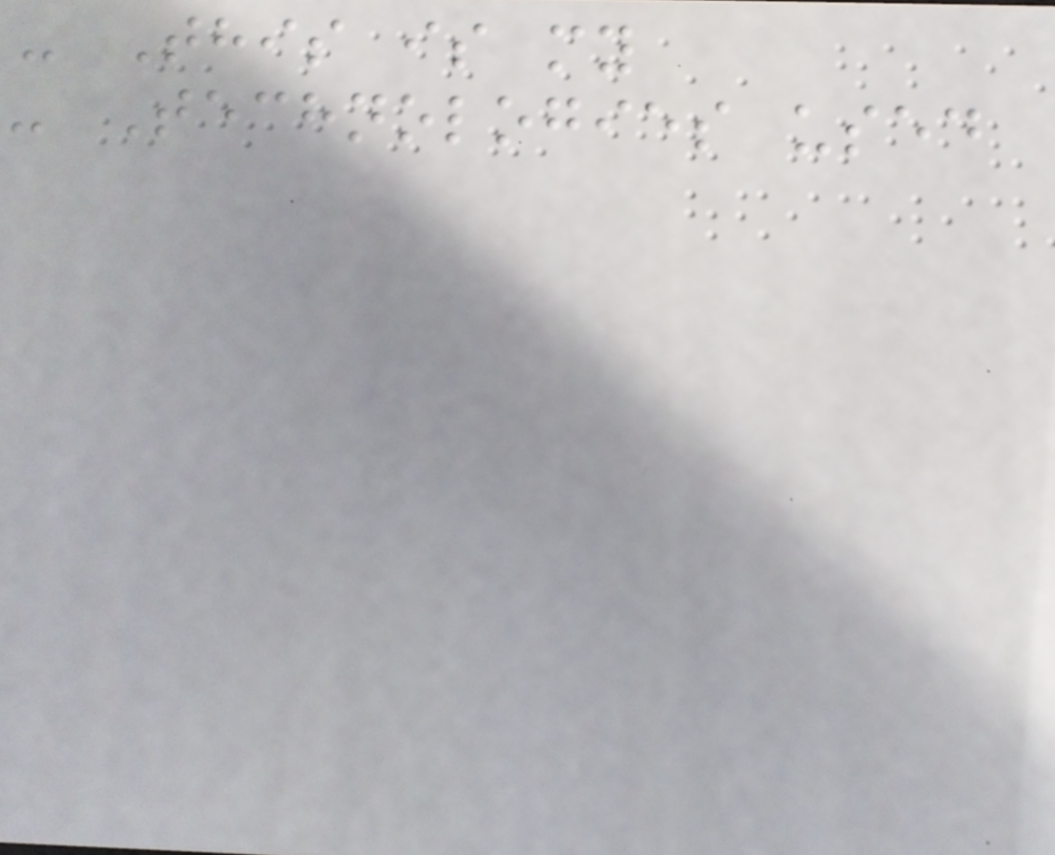- This is my
- Technologies used
